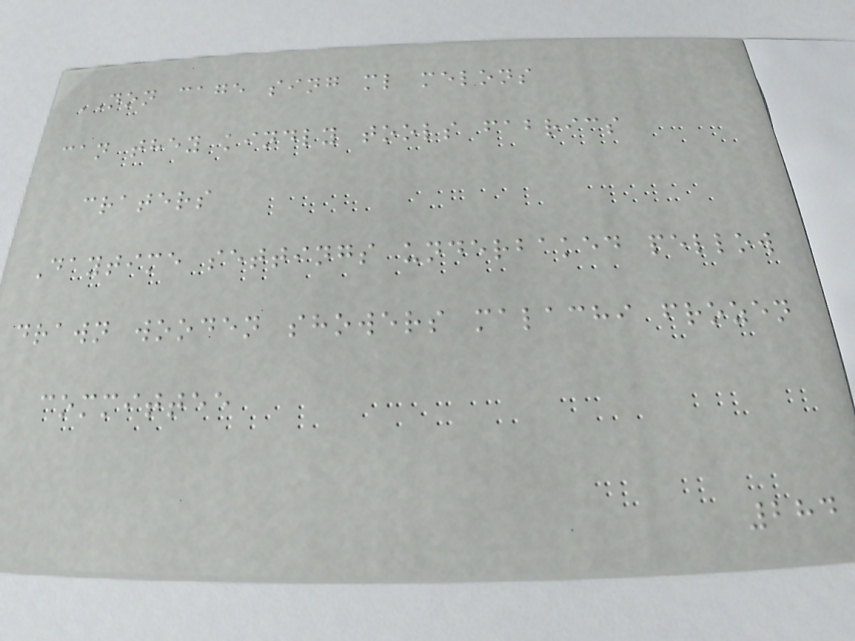NON cage sing ml melons
can they kindly tools fabrics
craters
Daytime settings underbaked pellow
drawn wooden showers malachi frozen
committee
284
